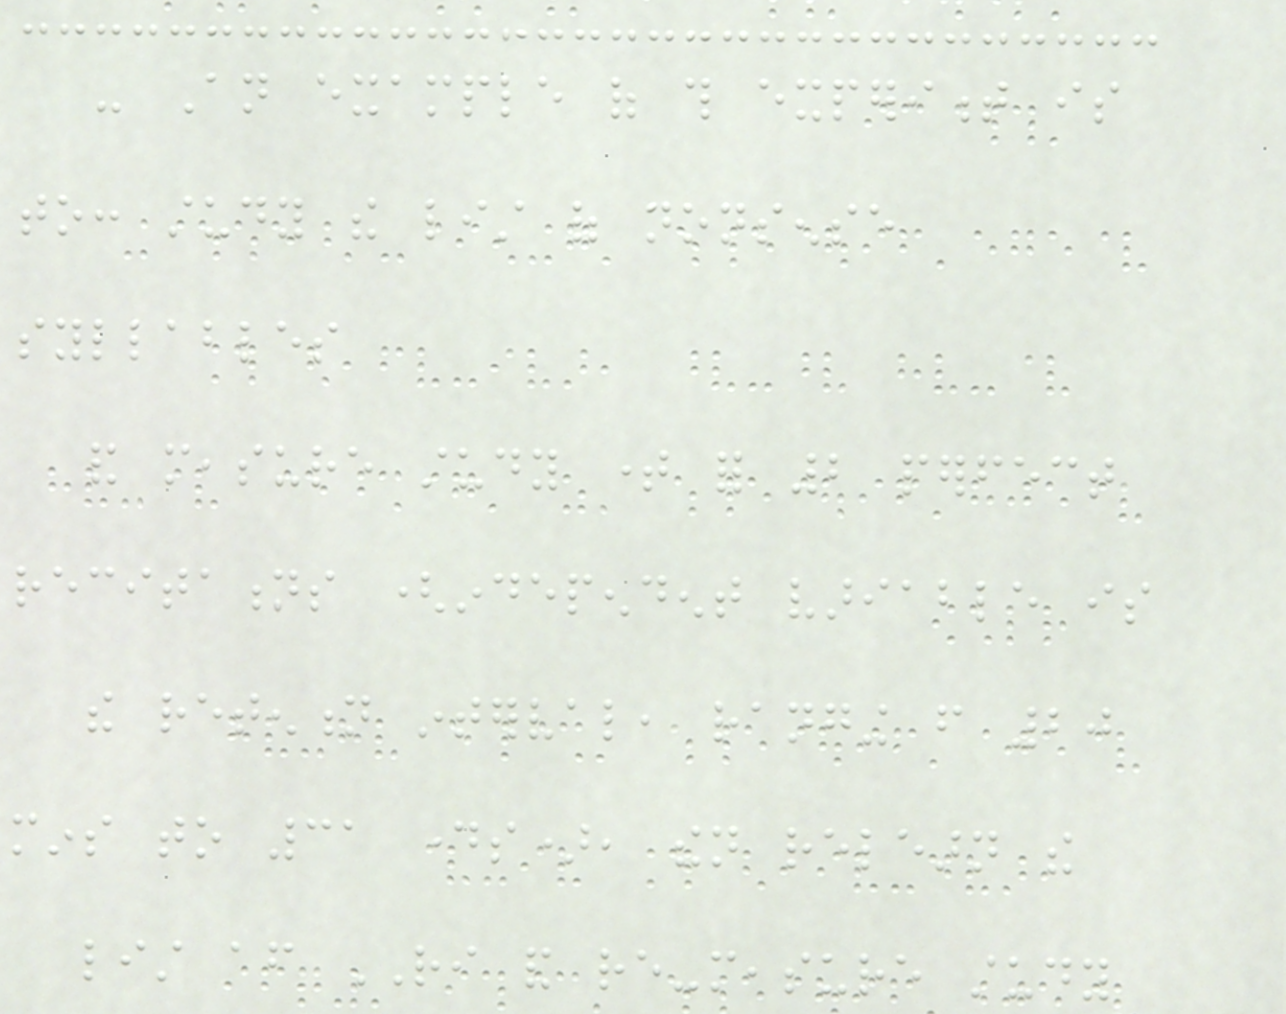- An example of this experiment is
to: study the list of nonsense
syllables
and measure study time for 2 perfect
recitations (independent variable is
the retention interval, ranging from 20
mins to 31 days), then relearn the
list after RI and re-measure study
